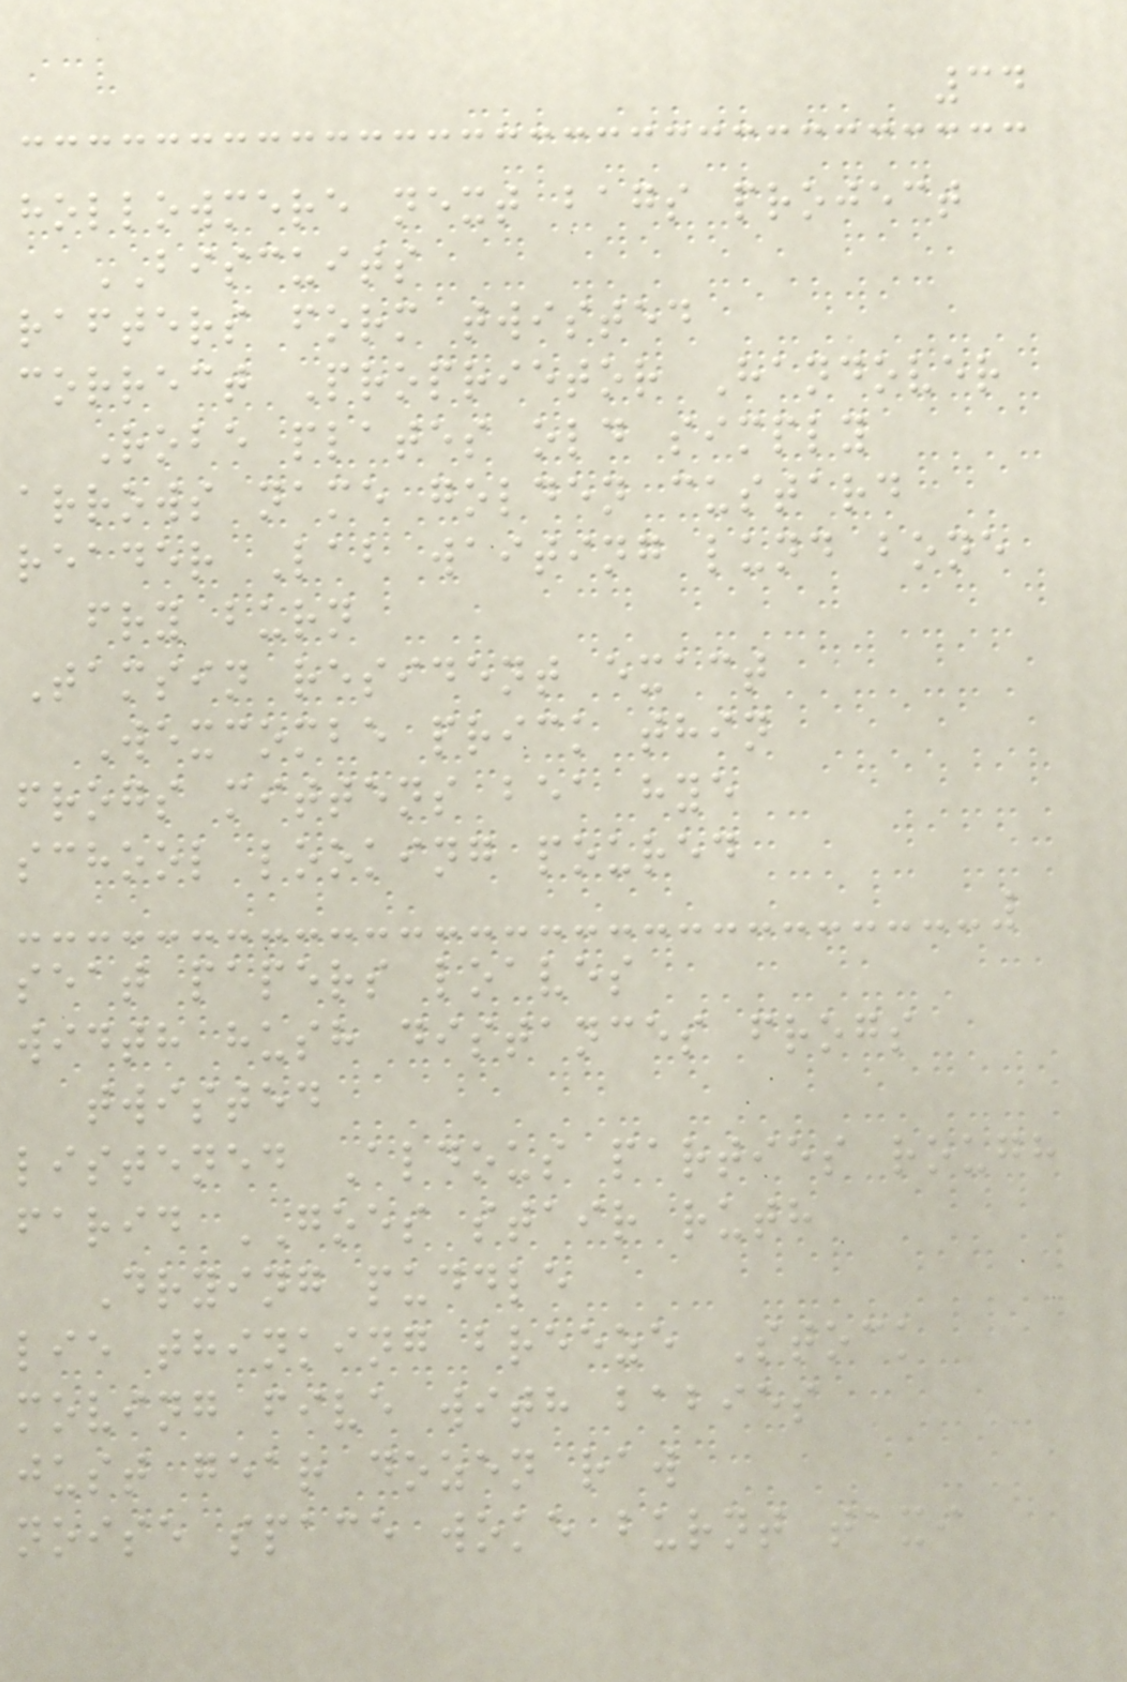34
hollowmere next bags project
BISCUITS
rafters form twisted
correct Proprietor Handover
Robe plates old simply
arrows name golden custard
reader Lab waiting lund bone
fry burn
Tamsin resident exact
Wexcombe prick thin
frogs mittens bea hye
school looking poured
seat papers loaves
width hush distances frogs
twisted
listened Aldous parties rough
farid GOES stair ruth
Drying puddle
lie thinking breeze Stock
moving five with babies
just gear dozen raw
noise space woke burnt taxi
